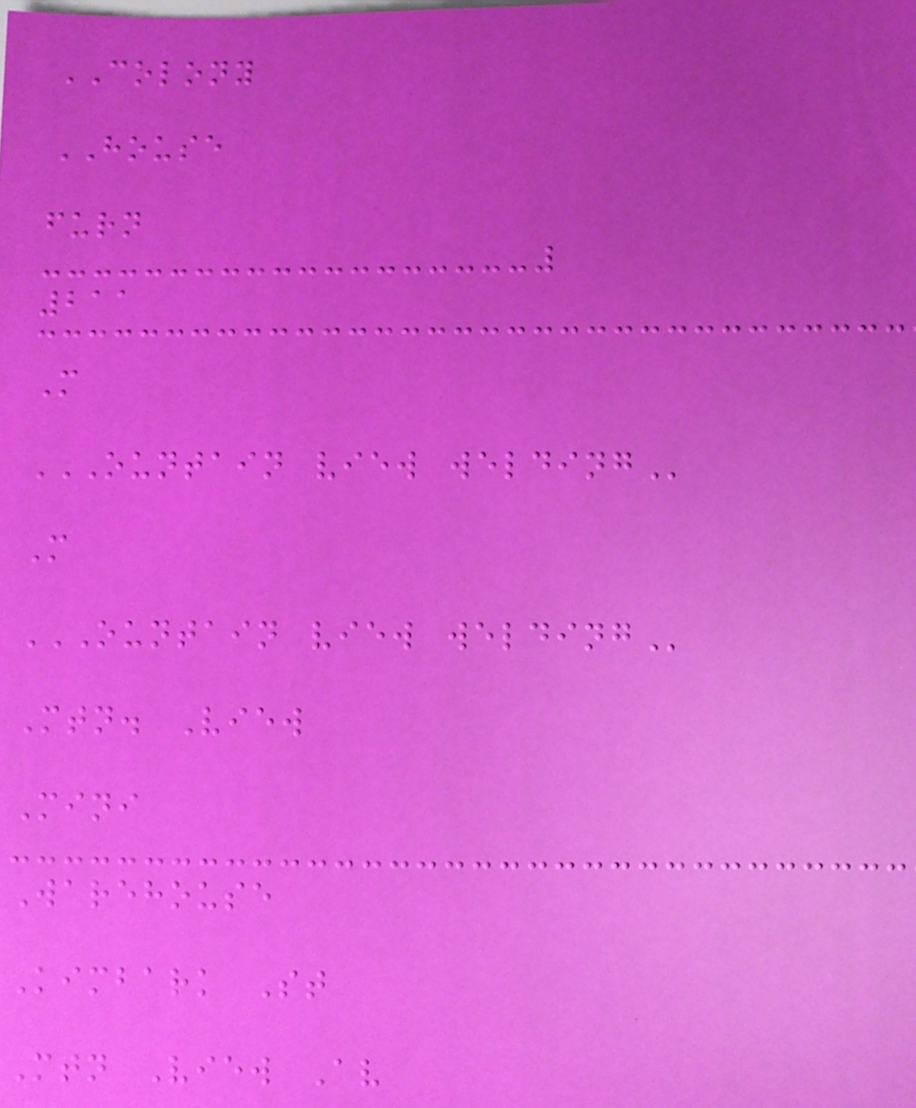COLONY
HOUSE
furn
211
M
OUNTAIN VIEW WELDING
M
OUNTAIN VIEW WELDING
Mtn. View
Mini
Warehouse
Kimbark St
Mtn View Av
